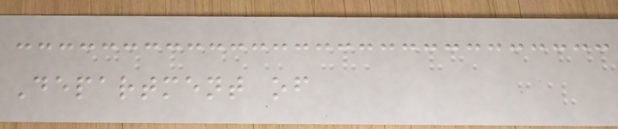Department of
